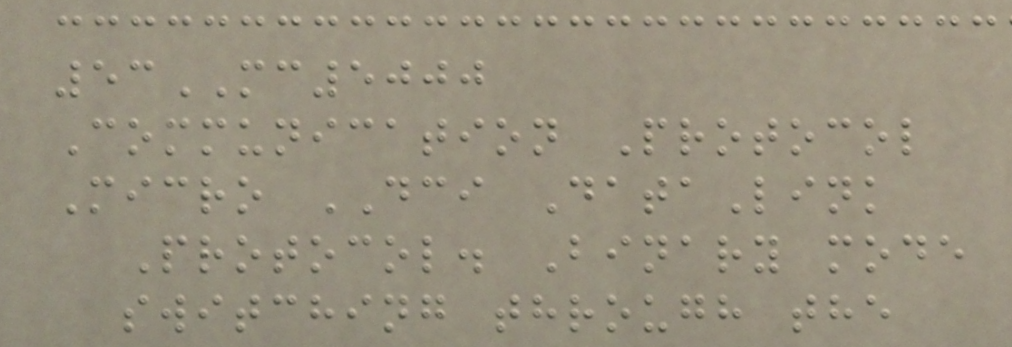53MC5000
Communication Protocol
Micro DCI DataLink
Protocol. Binary mode
switching through the
